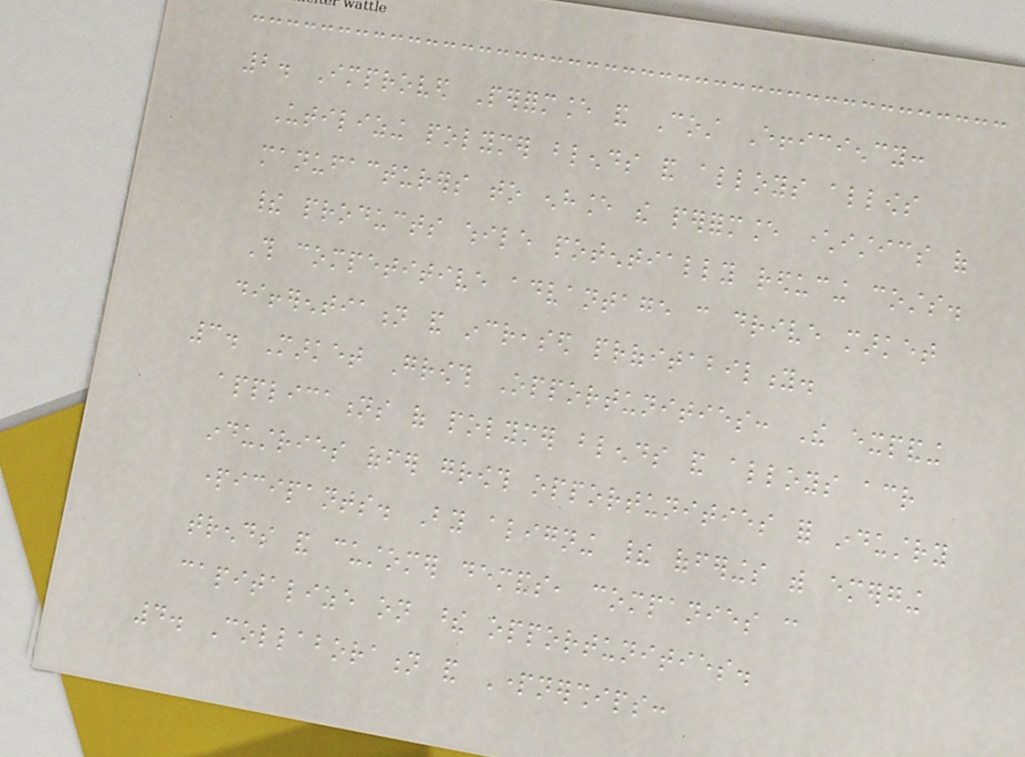2. Improved Performance and Cost Efficiency:
Utilizing polymer blends and alloys allows
manufacturers to enhance the performance characteristics of
their products while potentially reducing costs.
This competitive advantage can drive market
differentiation and increased profitability.
3. Market Growth Opportunities: The expanding
applications of polymer blends and alloys across
industries offer growth opportunities for industry
participants. By aligning their offerings with emerging
trends and customer demands, companies can
capitalize on these opportunities.
4. Collaboration and Partnerships:
